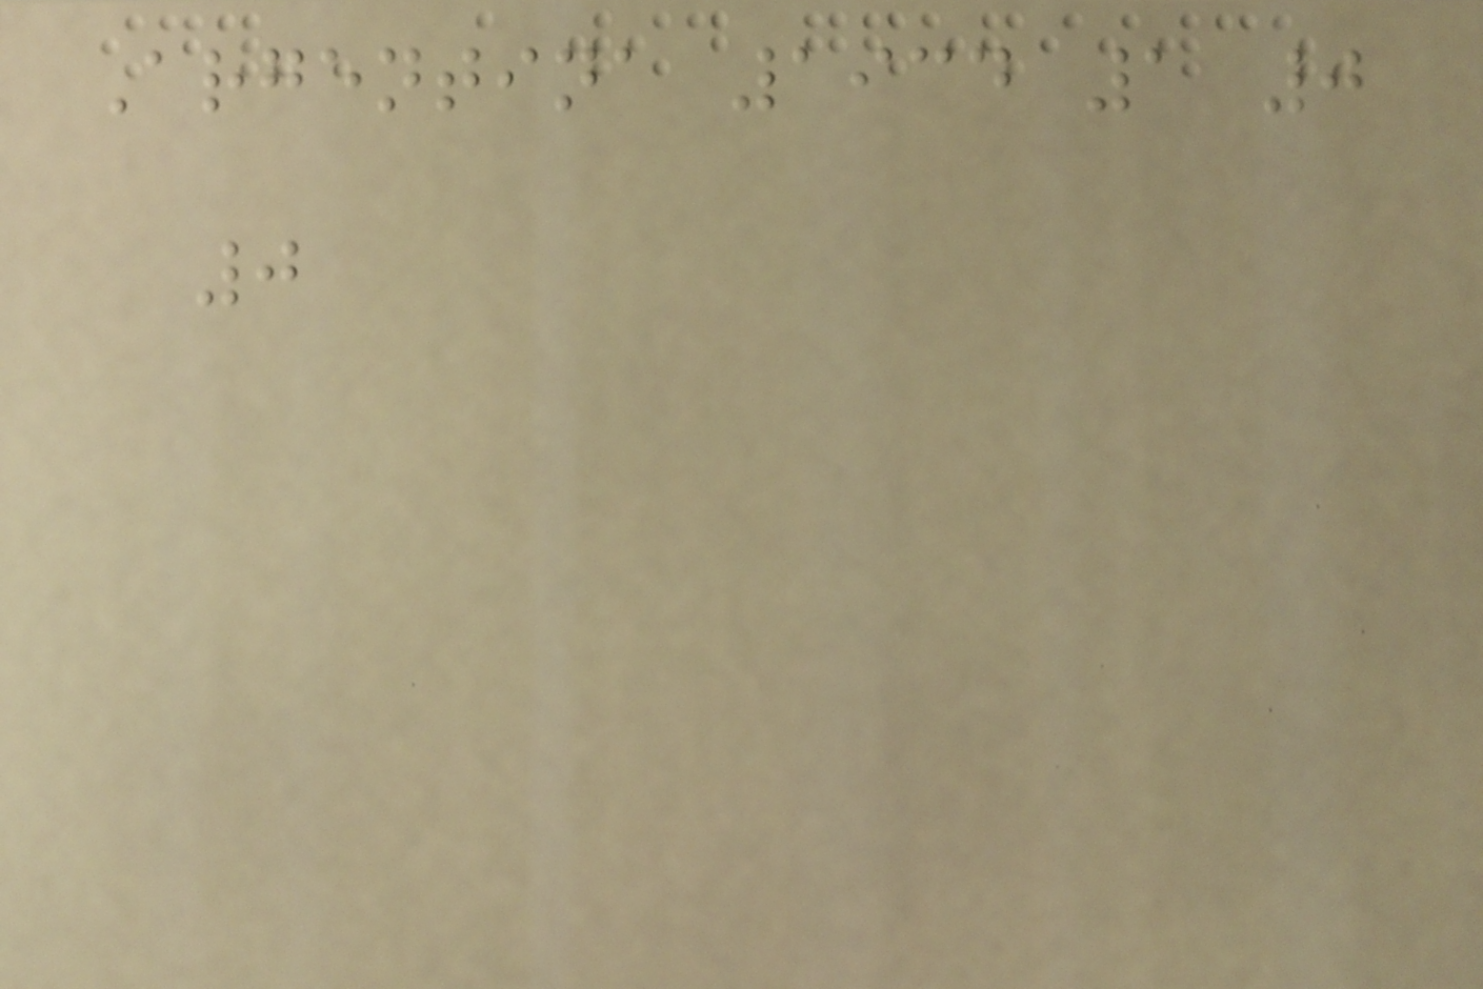Argentina 1934 1 0
0
